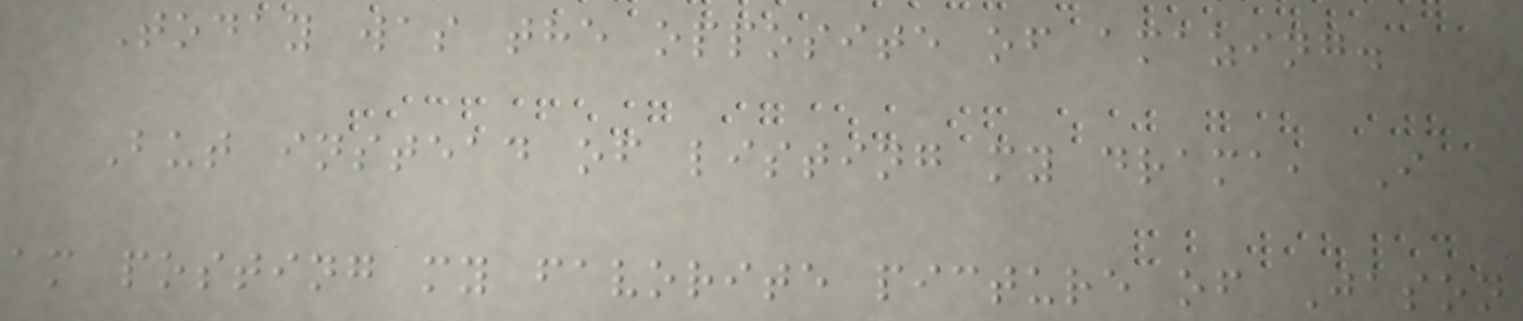Today was the opposite of amazing.
But instead of listing my drama, I
am posting my favorite picture of Jason
